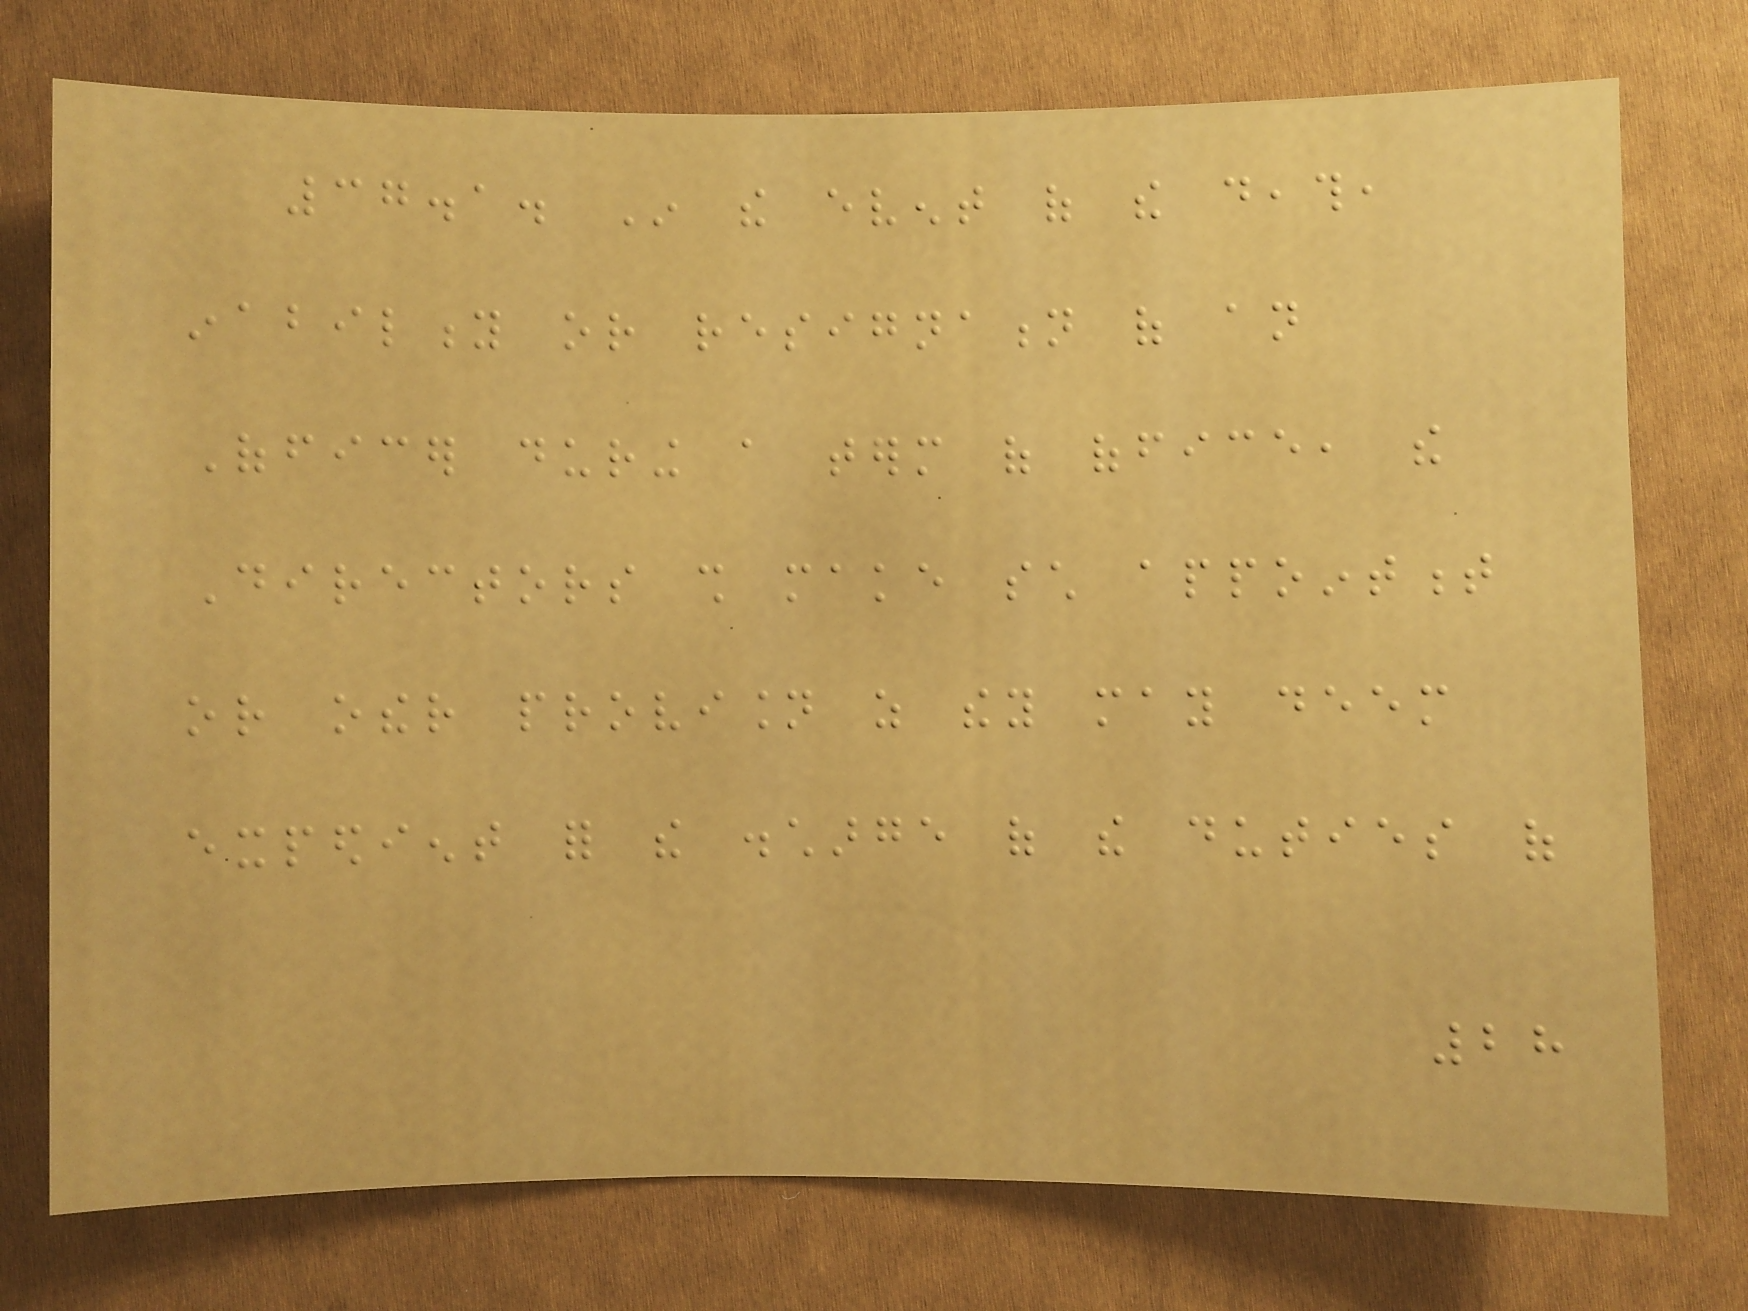37.1. In the event of the death,
inability or resignation of an
Officer during a term of office, the
Directors shall make such appointment
or other provision as they may deem
expedient for the discharge of the duties of
28
